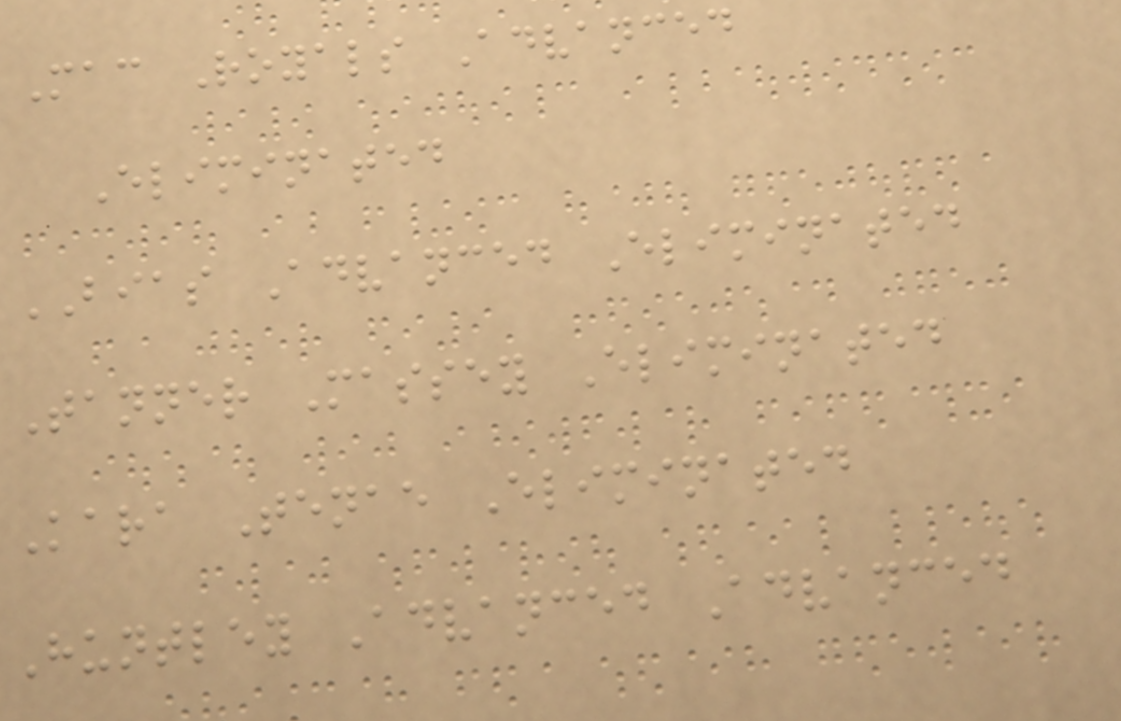Mac Royals Advanced
Eliminated
BIAS Advanced Eliminated
Tanner Massey Eliminated
Kara Tenae Eliminated
Huntley Advanced Advanced
